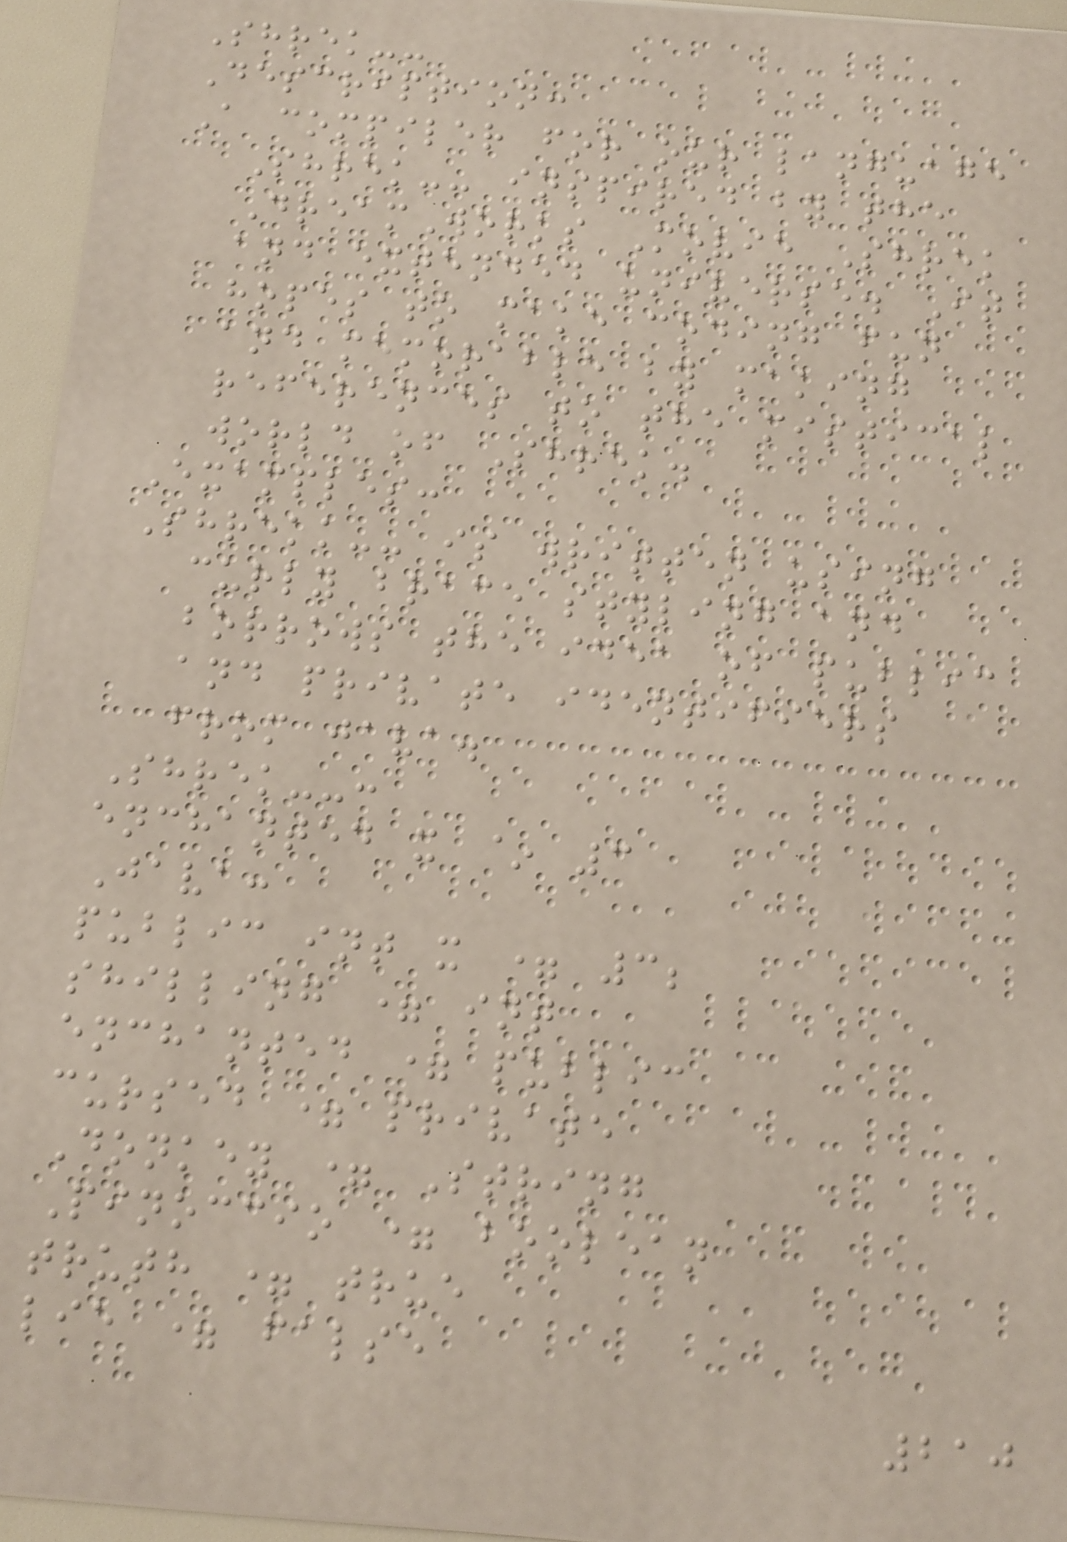Shrek--
Description:
A compiler for our language
Shrek-- inspired by the
DreamWorks Movie Shrek
and extended universe. It
hopes to make coding fun
and memorable by making
references to the mistical
world of Shrek.
Examples:
Shrekk-- is written using
curly brace styling and
borrows the idea of public
and private identifiers
from java.
Shrek--:
enchanted x ~ 3
Java:
public int x = 3;
shilling = int
enchanted = public
cursed = private
Donkey = String
Pinoccio = boolean
truth = true
lie = false
210
